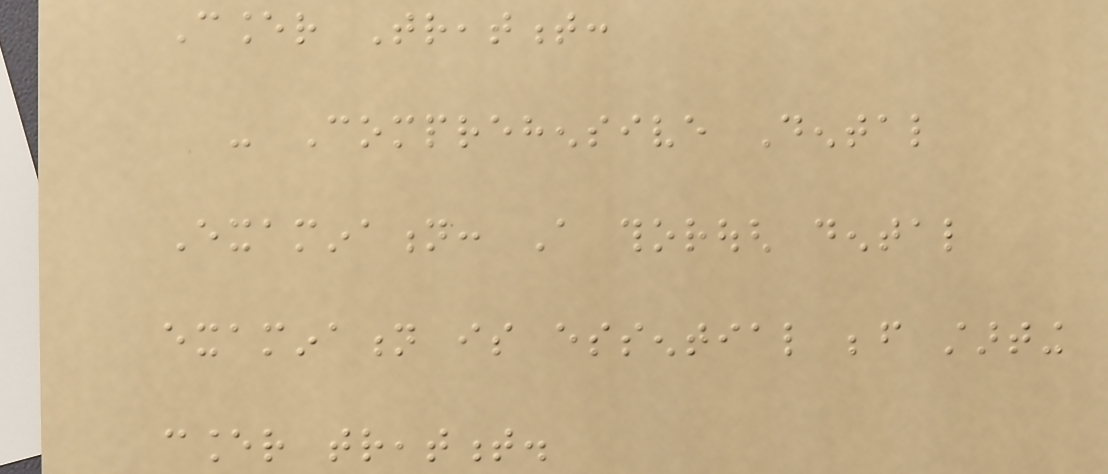Cancer Treatment:
- Comprehensive Dental
Examination: A thorough dental
examination is essential before starting
cancer treatment.
